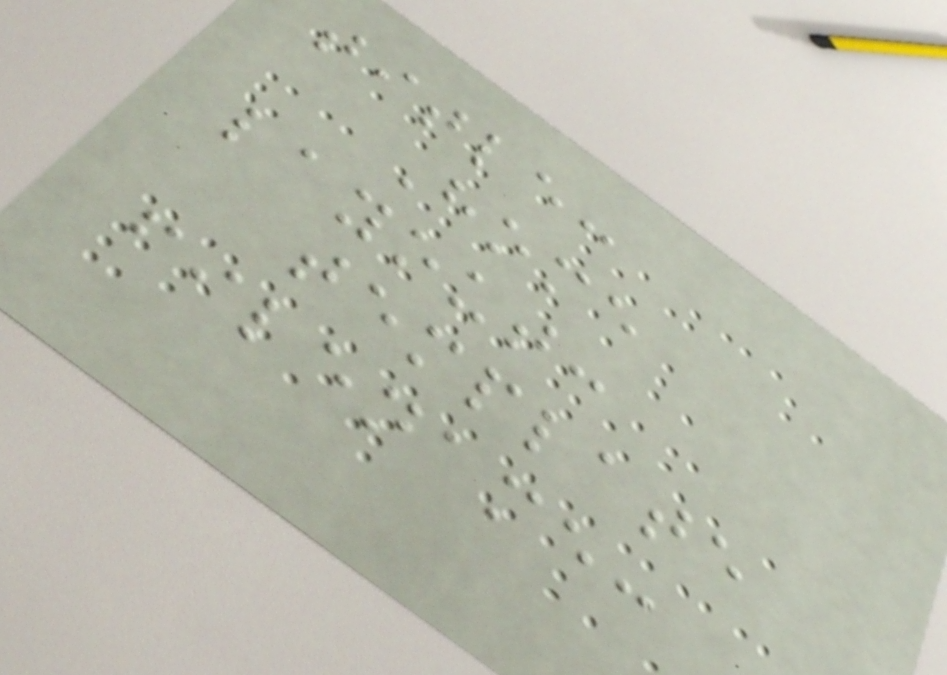title:
Home
layout:
template
filename:
